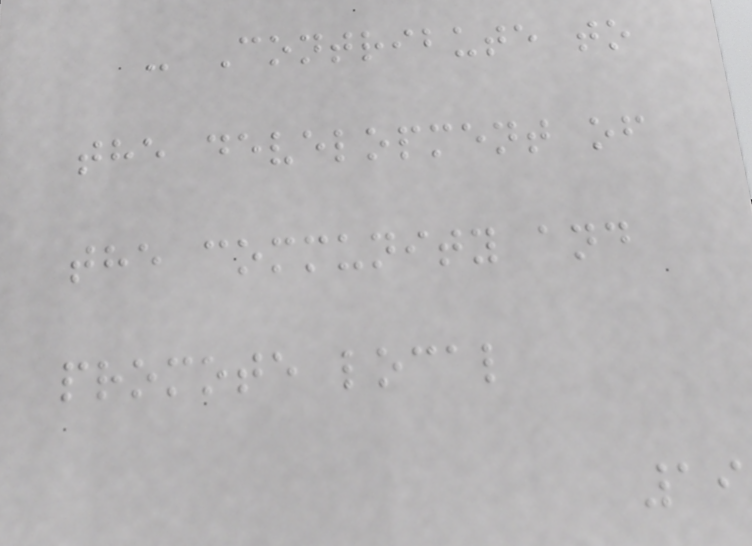- Contribute to
the development of
the community and
promote local
19
